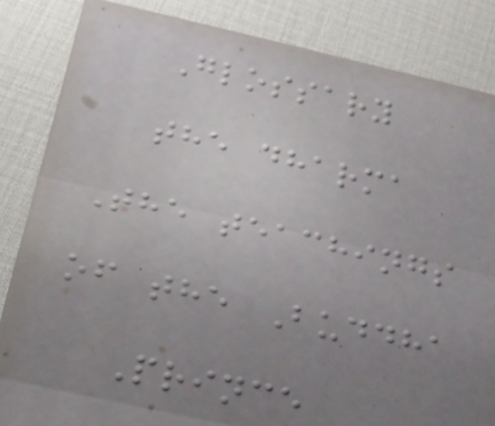Glossary
the dharma
The teachings
of the Buddha
Prince
